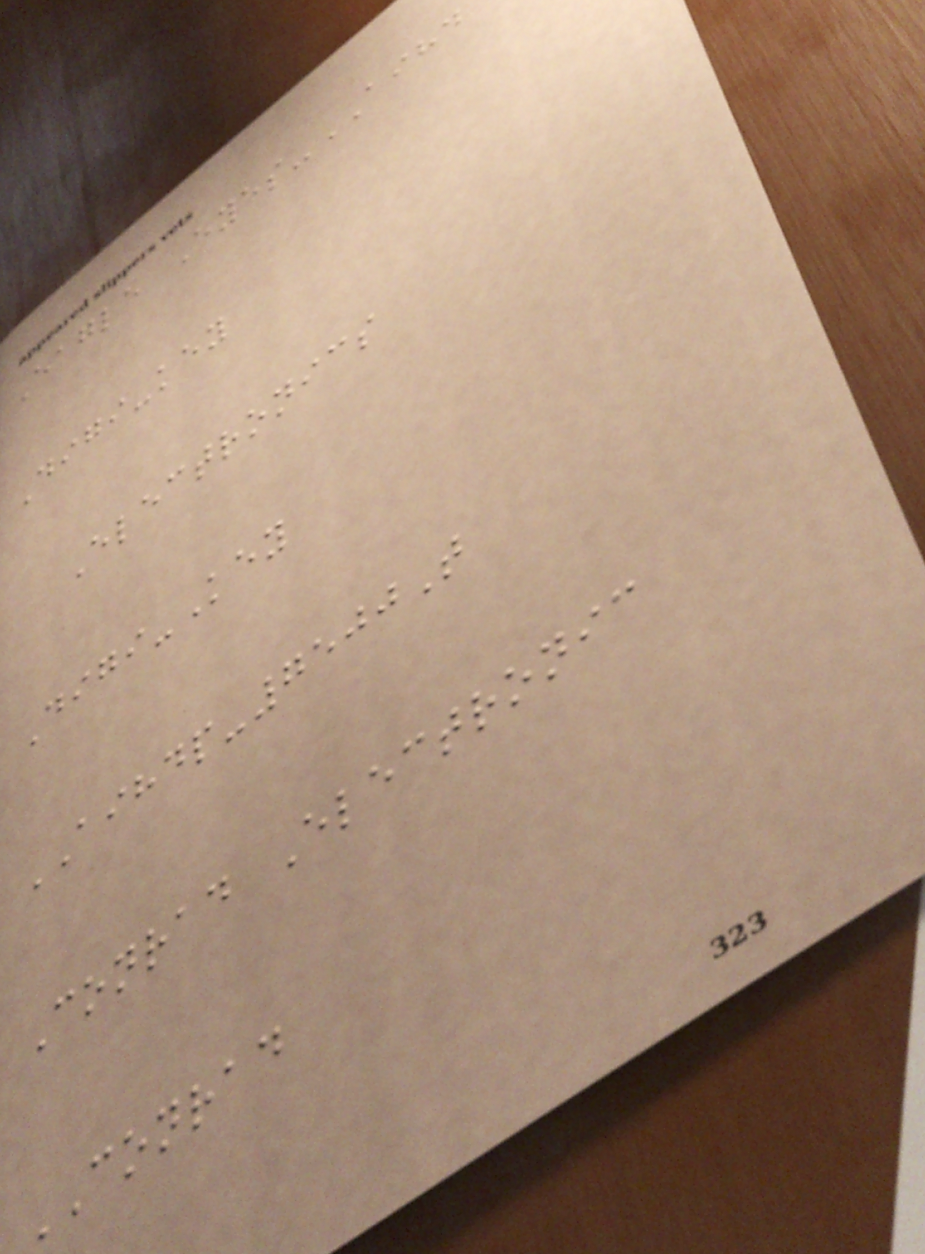Eagle Eyes-AIHD
Digi-key
Electronics
Digi-Key
AIHDP-7500T
Conrad Electronic
CONRAD
